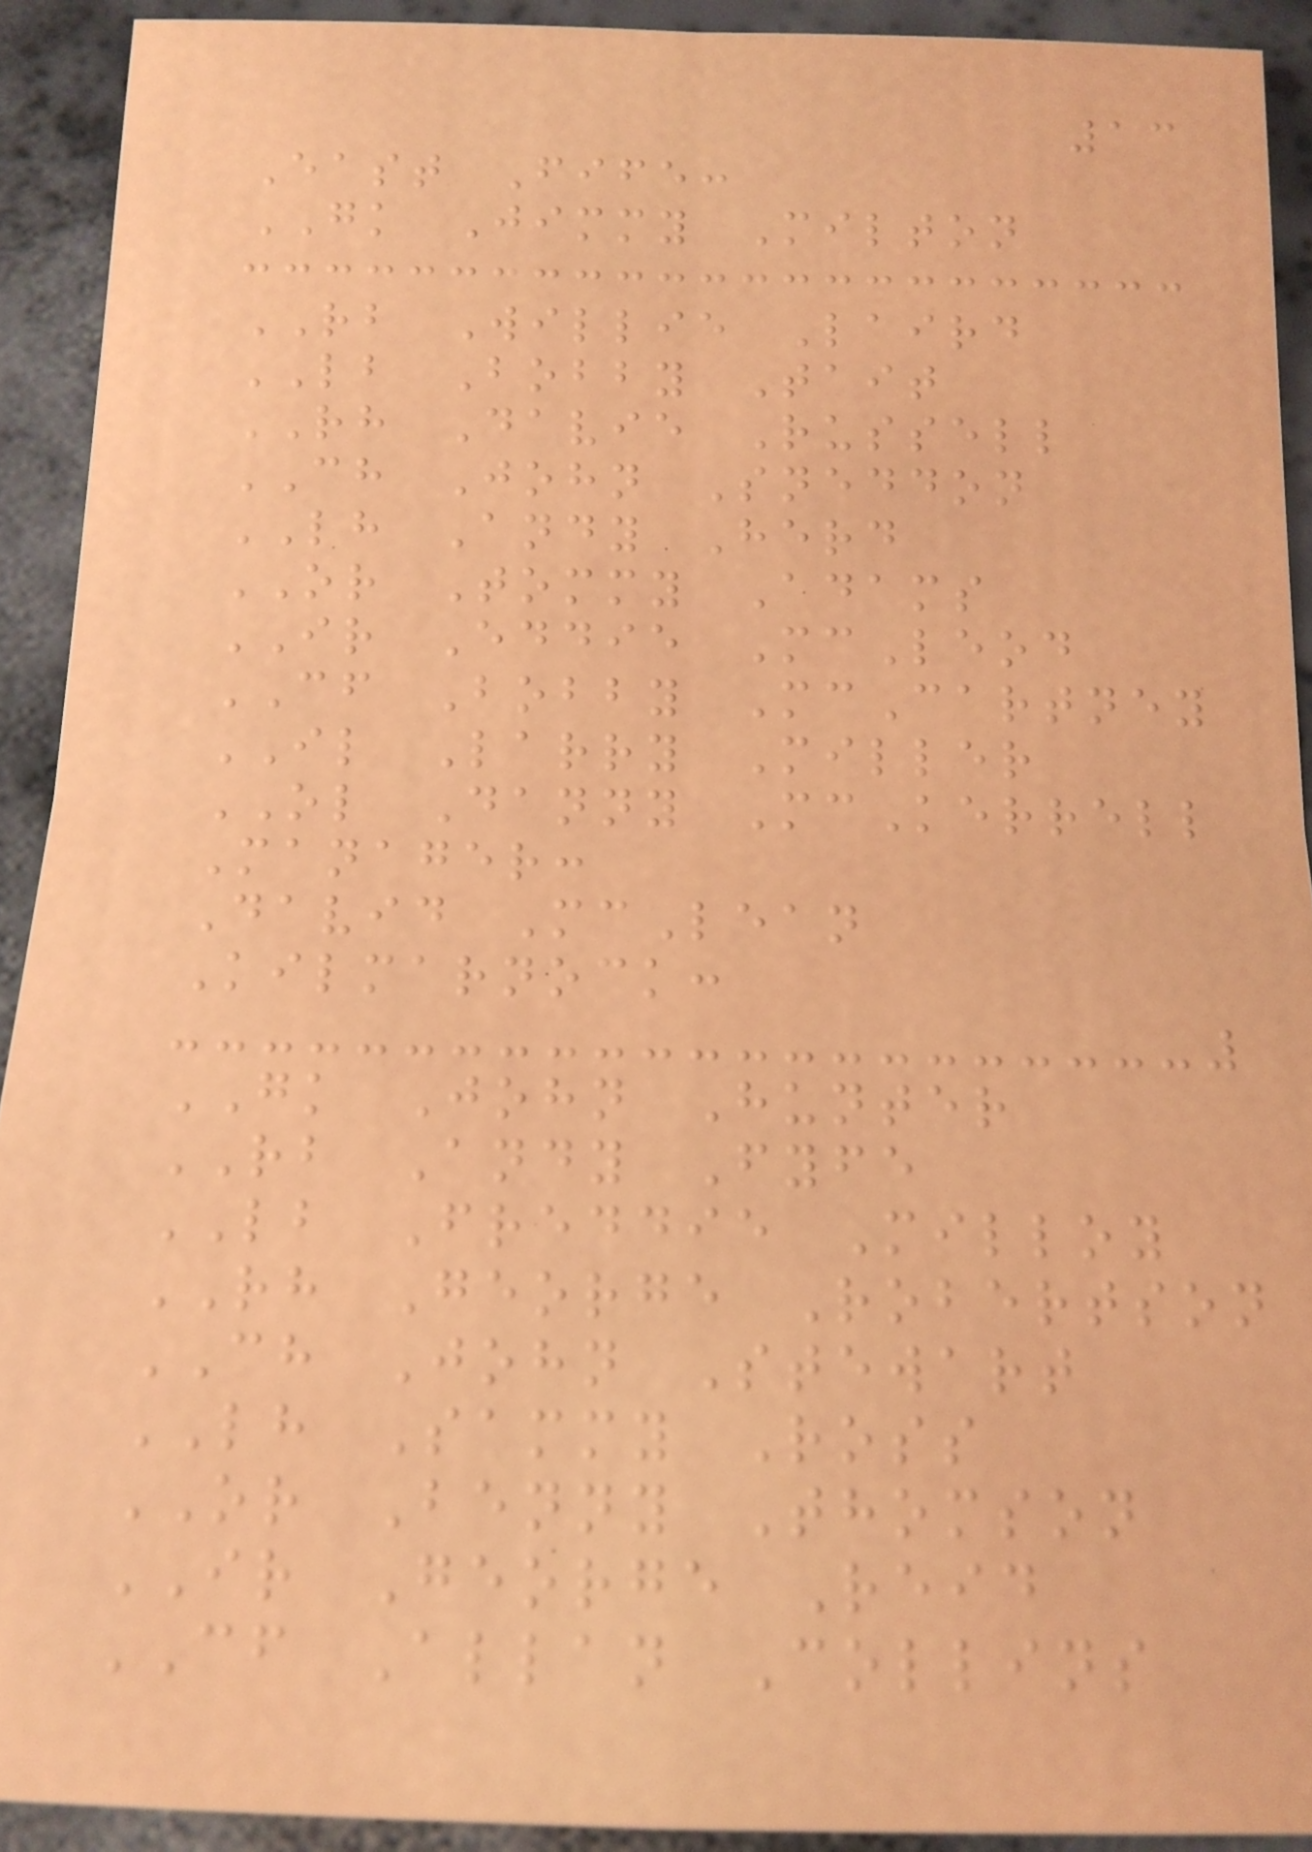13
East Fife:
GK Jimmy Milton
RB Willie Laird
LB Bobby Tait
RH Davie Russell
CH John Sneddon
LH Andy Herd
OR Tommy Adams
IR Eddie McLeod
CF Bobby McCartney
IL Larry Miller
OL Danny McKerrell
Manager:
David McLean
Kilmarnock:
GK John Hunter
RB Andy Fyfe
LB Freddie Milloy
RH George Robertson
CH John Stewart
LH Sammy Ross
OR Benny Thomson
IR George Reid
CF Allan Collins
